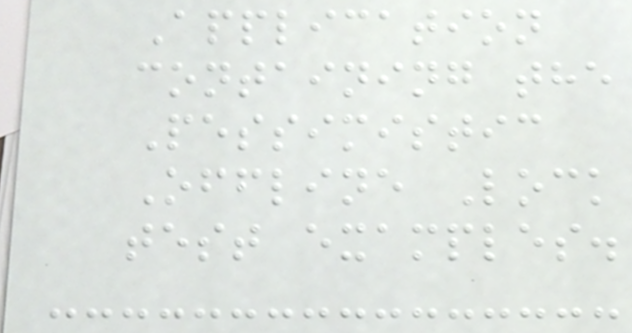Application
containing the
Pessimistic
Offline Lock
test examples.
